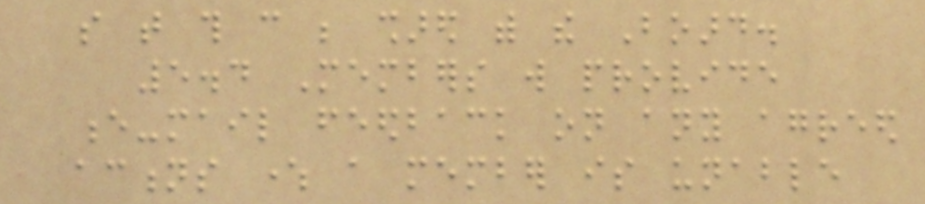so that this can be shared with the Board.
5.4 Members will provide
e-mail feedback on any agreed
actions where a member is unable
